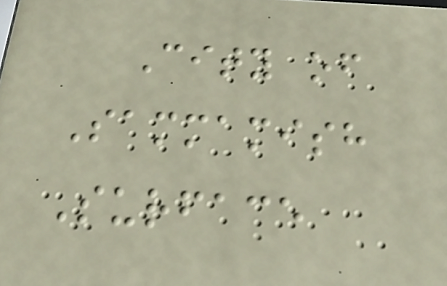City of
Sammamish
Surface
